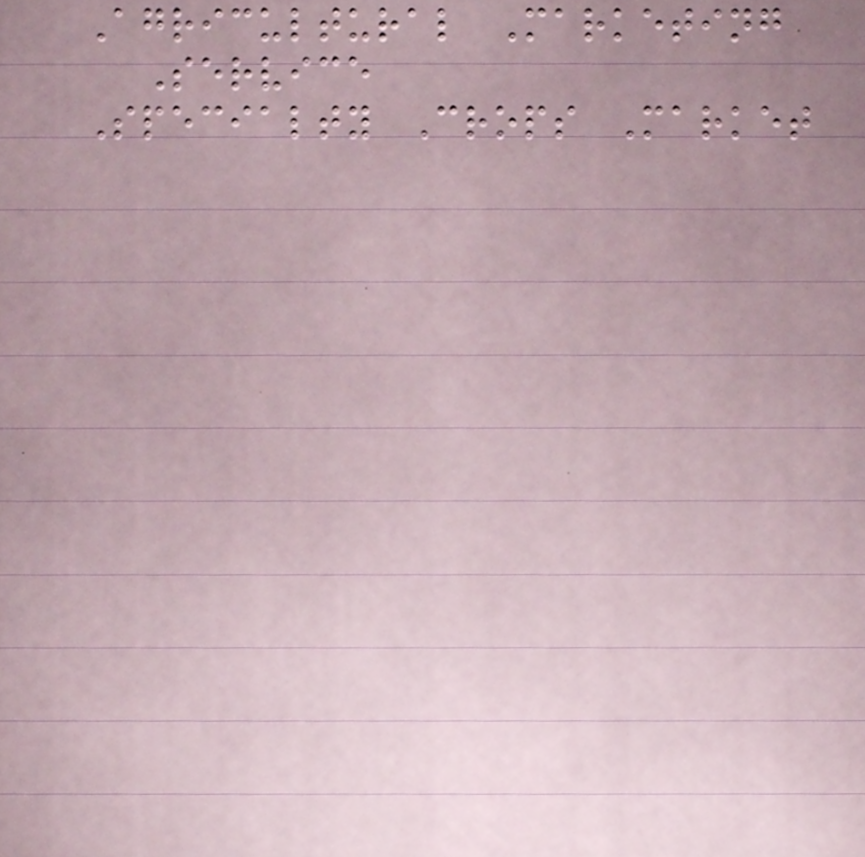Agricultural Marketing
Service
Specialty Crops Market
